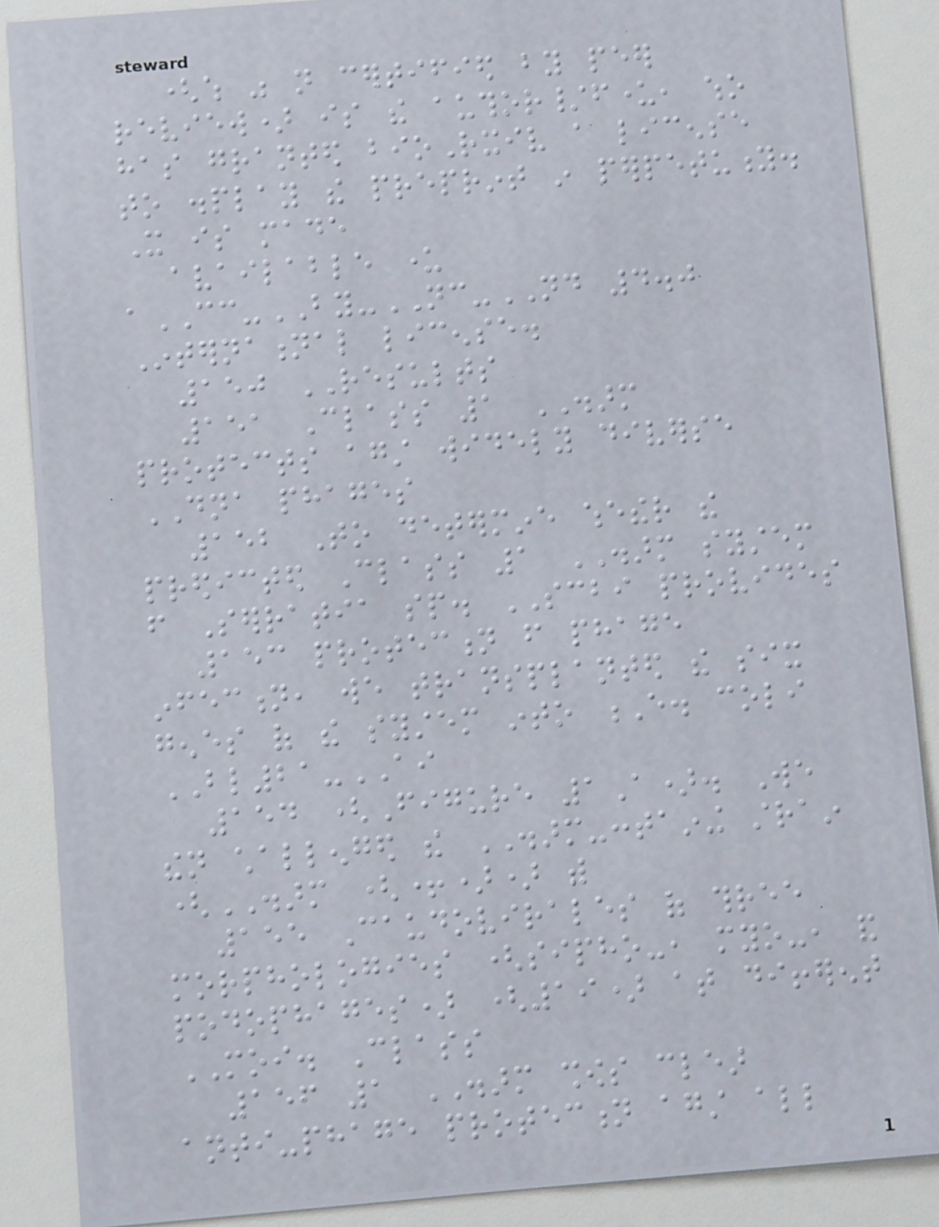(which was not certified by peer
review) is the author/funder, who
has granted bioRxiv a license
to display the preprint in perpetuity.
It is made
available under
aCC-BY-NC-ND 4.0
International license.
150 RESULTS
151 Class 1 DISARM
protects against widely diverse
DNA phages
152 To determine whether the
predicted Class 1 DISARM system
from Serratia sp. SCBI provides
153 protection from phage
infection, we transplanted the six
genes of the system into E. coli
BL21-AI
154 (Figure 1A). We
then challenged the DISARM-containing strain
(DISARM (+)) with
155 Caudovirales of three
morphologies (sipho-, myo-, and
podophages) (19) at different
MOI. Class
156 1 DISARM shows clear
anti-phage protection against all
